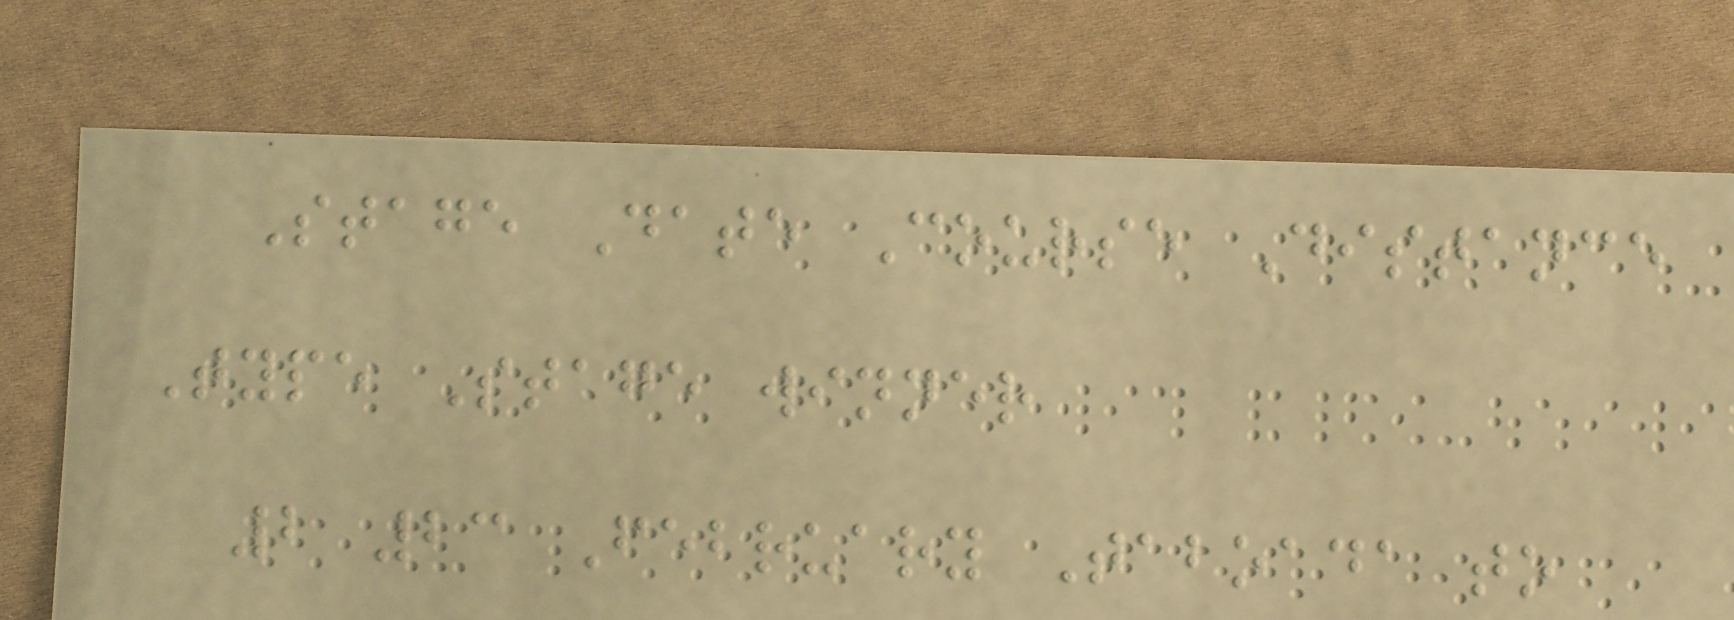Stage Date Course Distance
Type Stage winner
2 23 February Taboada to
